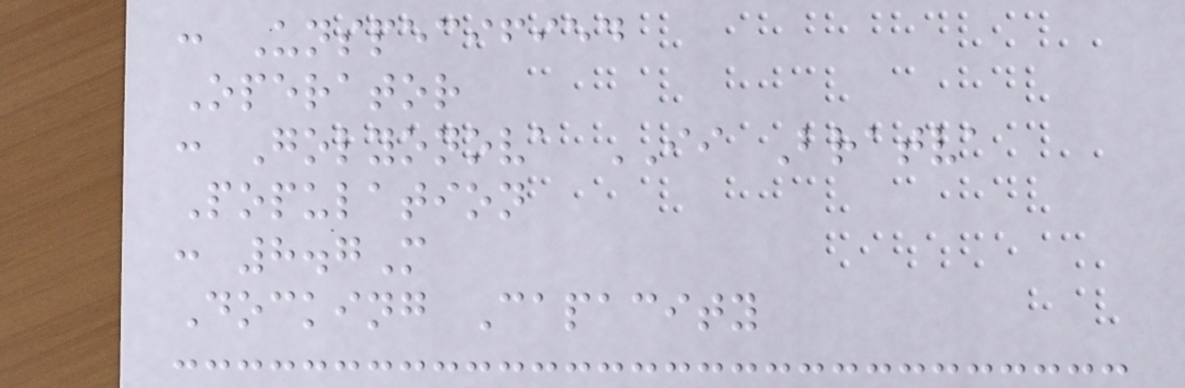: Unspecified
Operator
: Golyonova II Bratva
Population
: 8.7M
Docking Capacity
